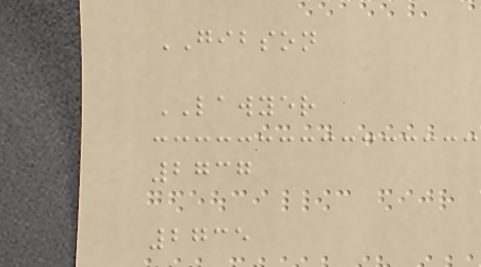GIBSON
LAWYER
2737
2735
